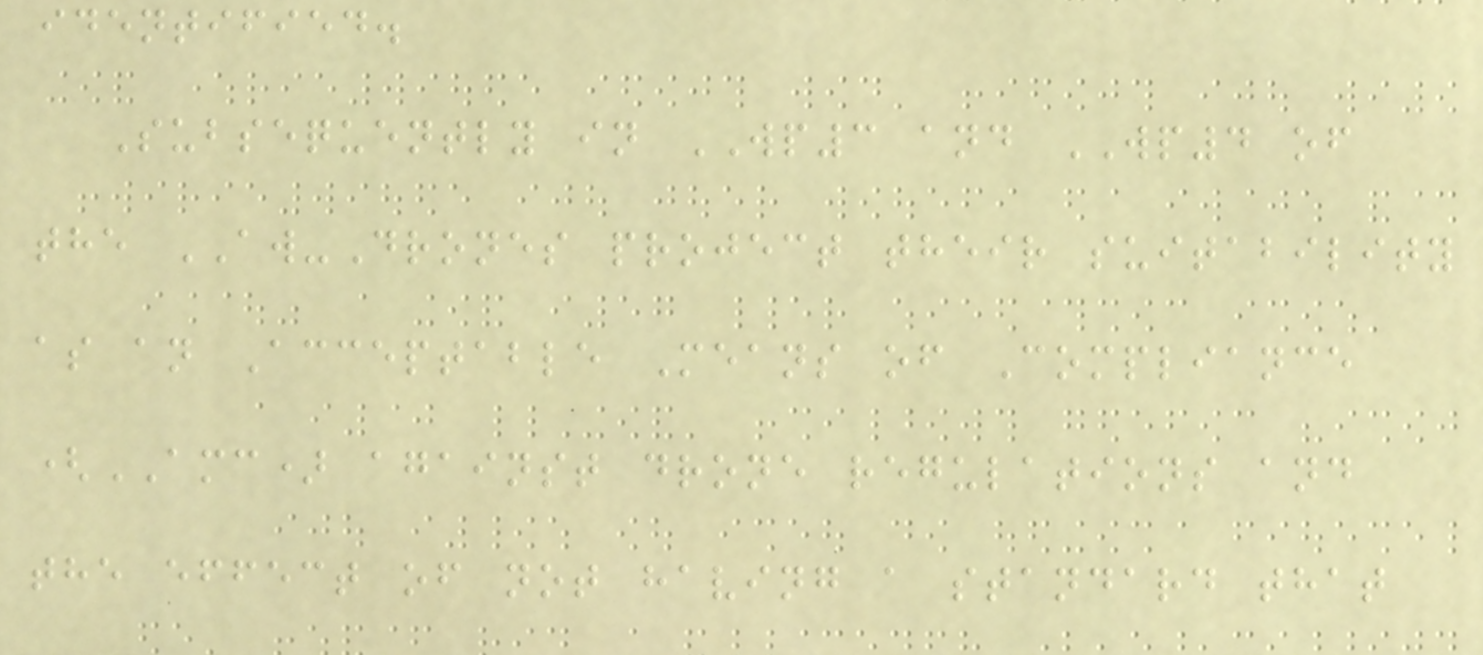identified.
Subsequently in WP3 and WP4 of
the AW-Drones project their suitability
as an Acceptable Means of Compliance
(AMC) against drone regulations and
the effect of not having a standard that
